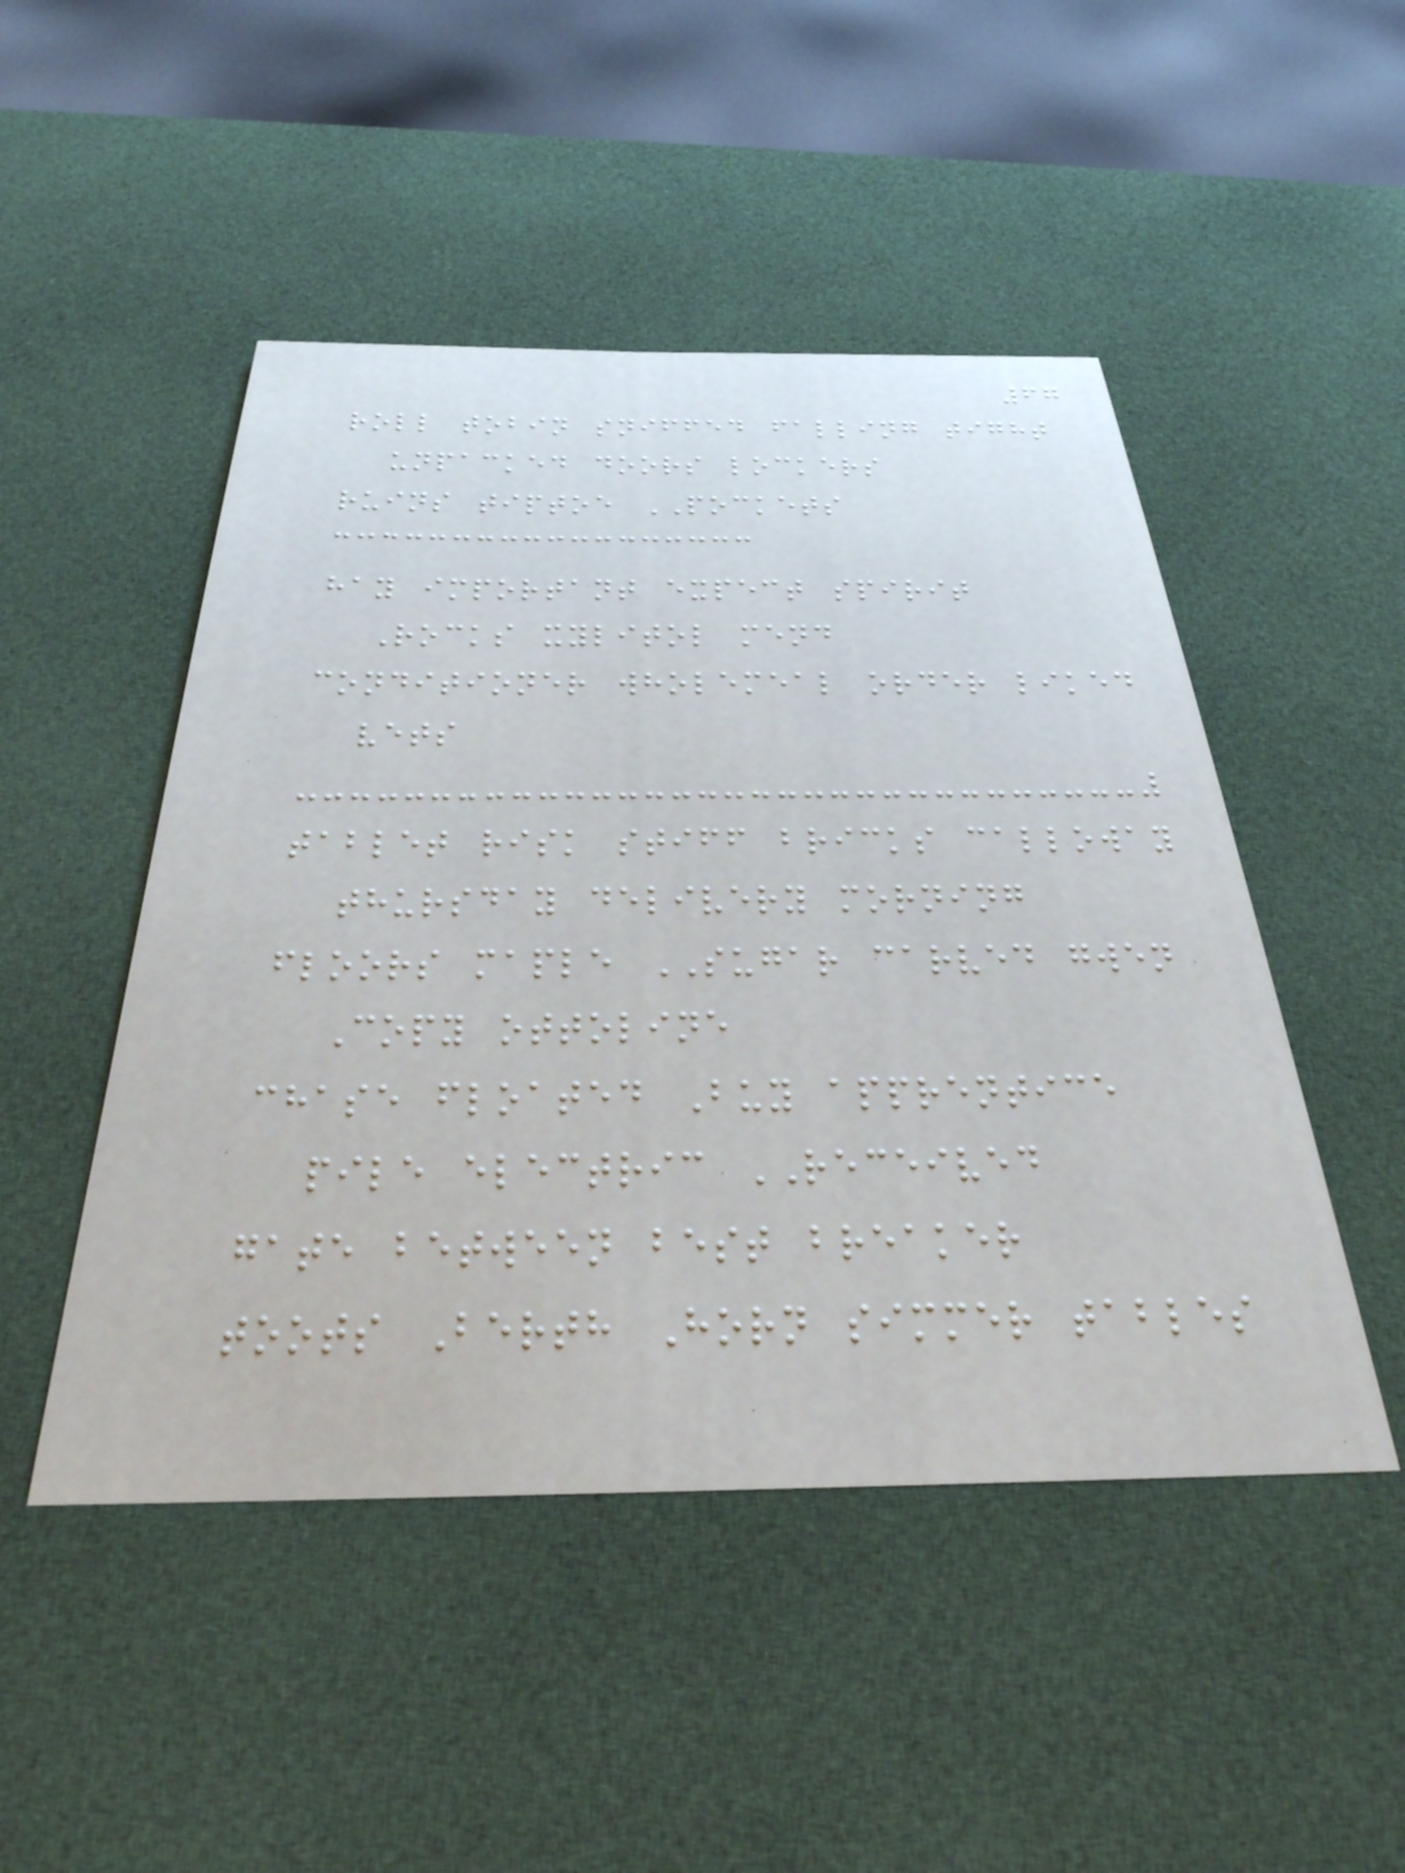67
roll tobin sniffed falling tight
unpacked doors lockers
ruins tiptoe POCKETS
hay important expect spirit
Rocks xylitol mend
conditioner wholemeal order liked
vets
tablet risk stiff bricks calloway
thursday delivery morning
floors maple SUGAR carved gwen
Copy ottoline
chase floated Buy apprentice
pile electric RECEIVED
gate between best breaker
toots Berth Horn simmer tables
